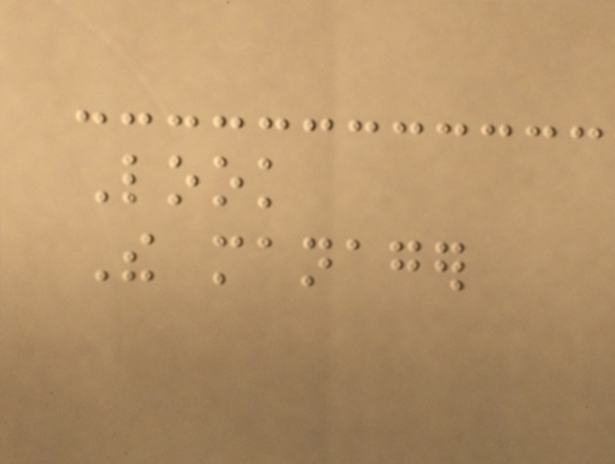Look
The manager
